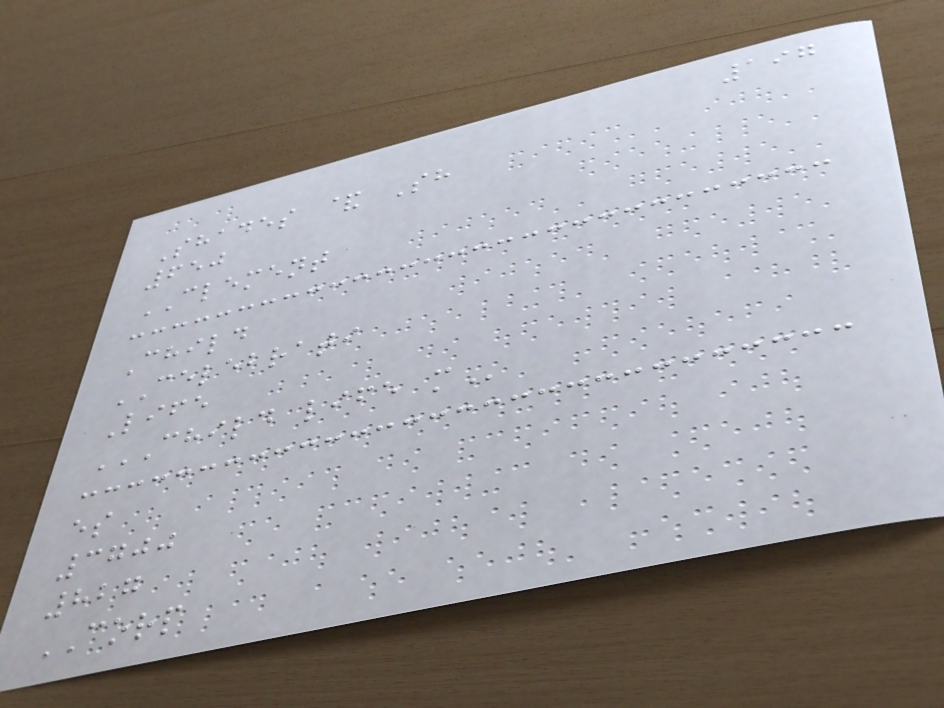197
Shades & Sh
650
CLEMENT
Child
CELEBRATI
Life
CHILD LIFE M
es
3700
827
CORP
